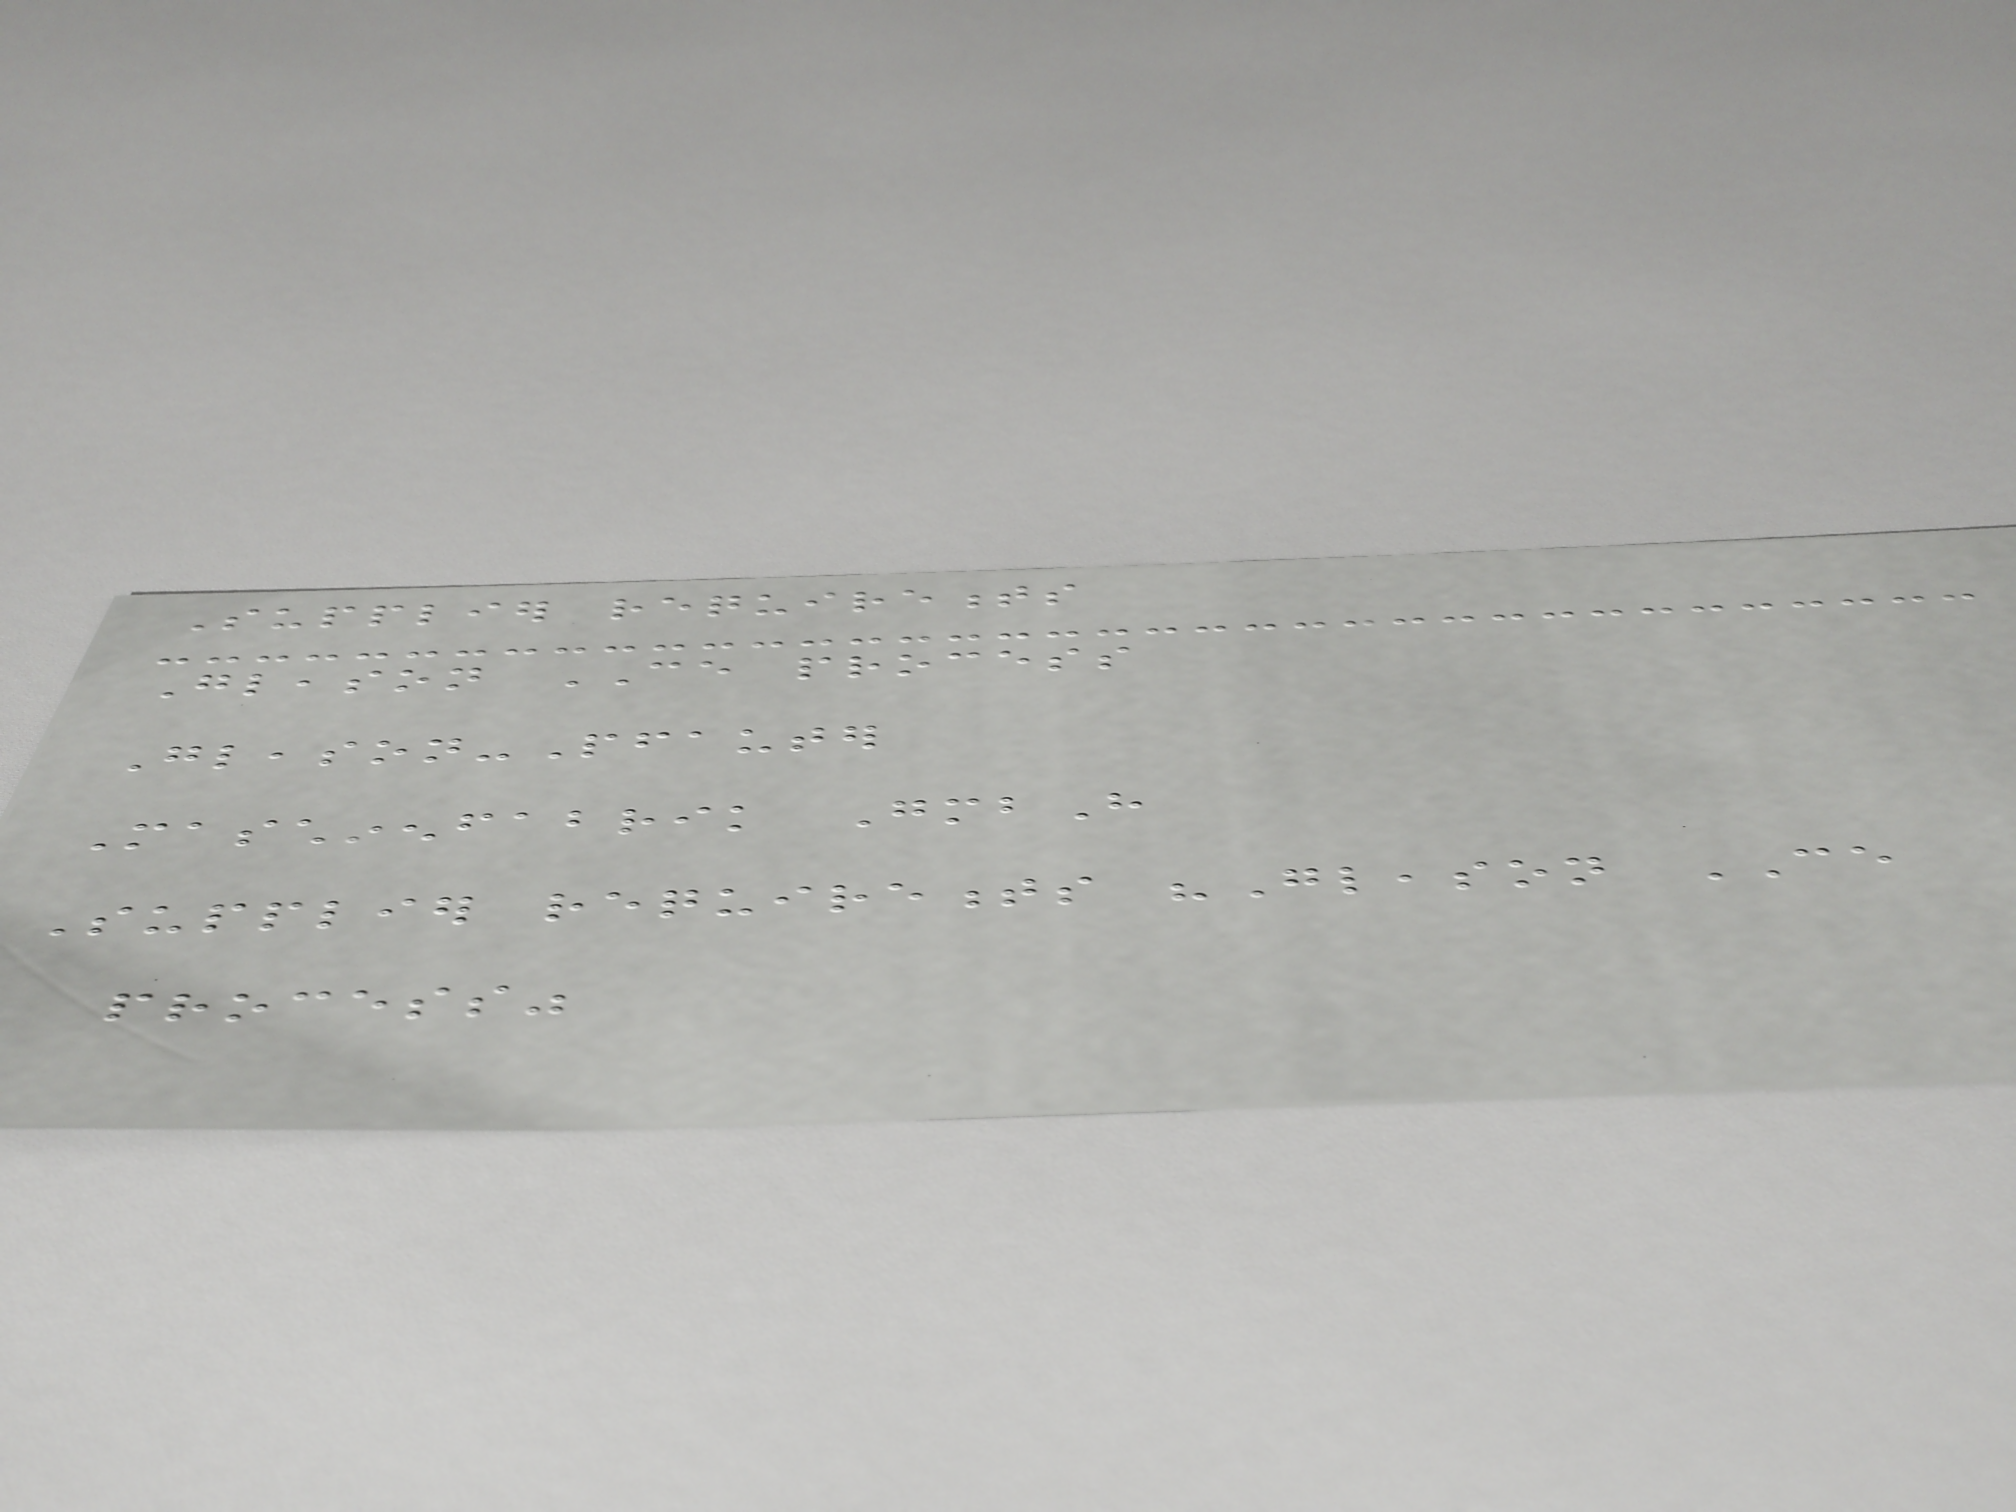Supplier requirements
Gleason CE process
Gleason-Pfauter
Maschinenfabrik GmbH
Supplier requirements "Gleason CE
process"
